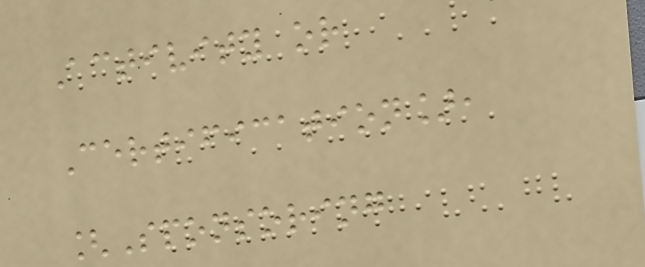Activity or
Certification],
[Sponsoring
